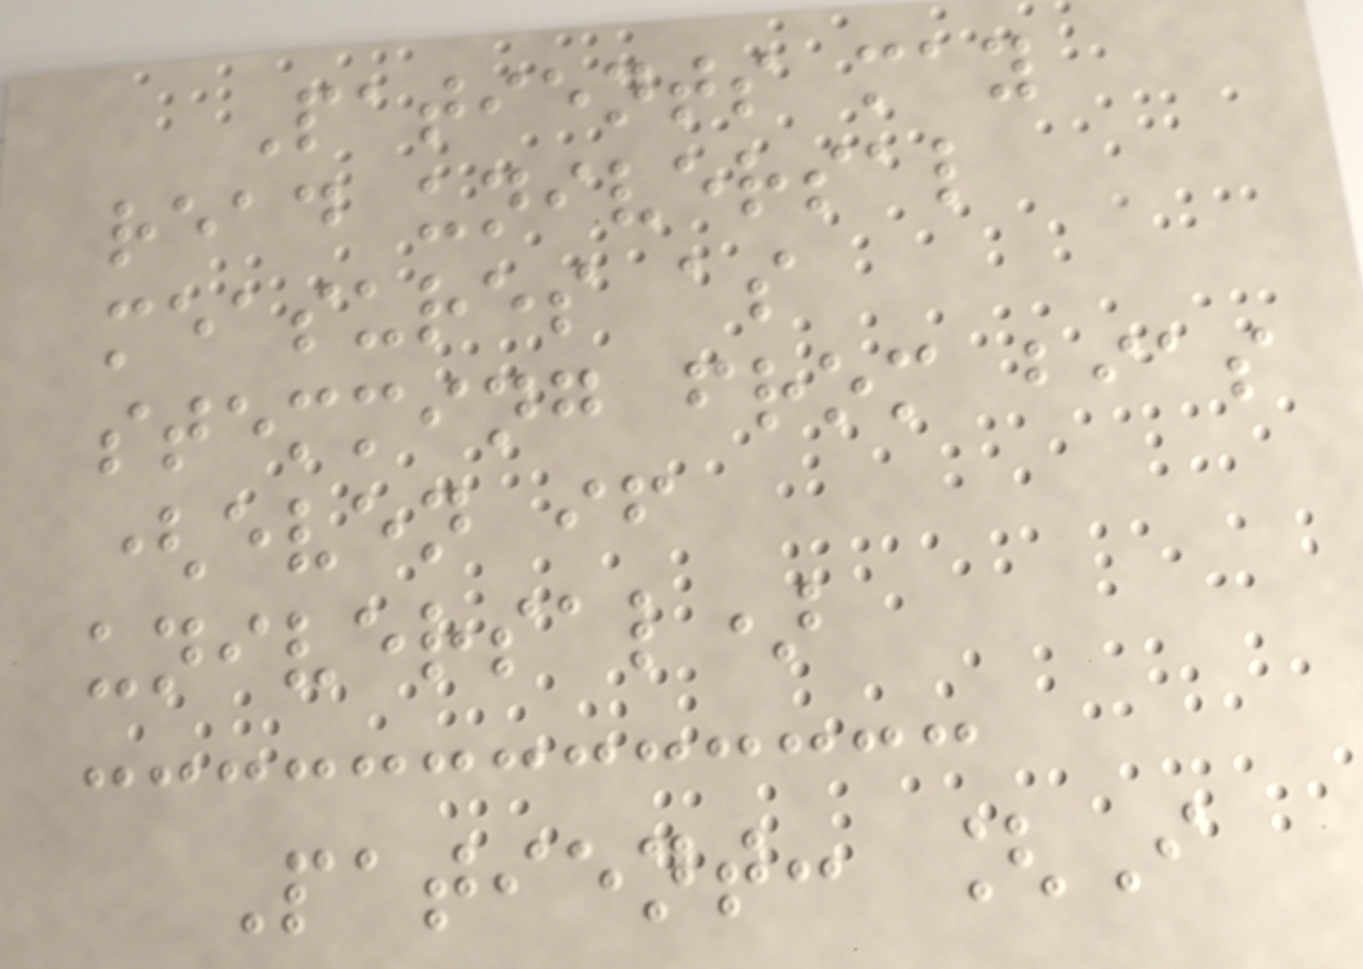Patients may
read universal
measures as
stemming from bias
(even if
universal)
Patient: [I
